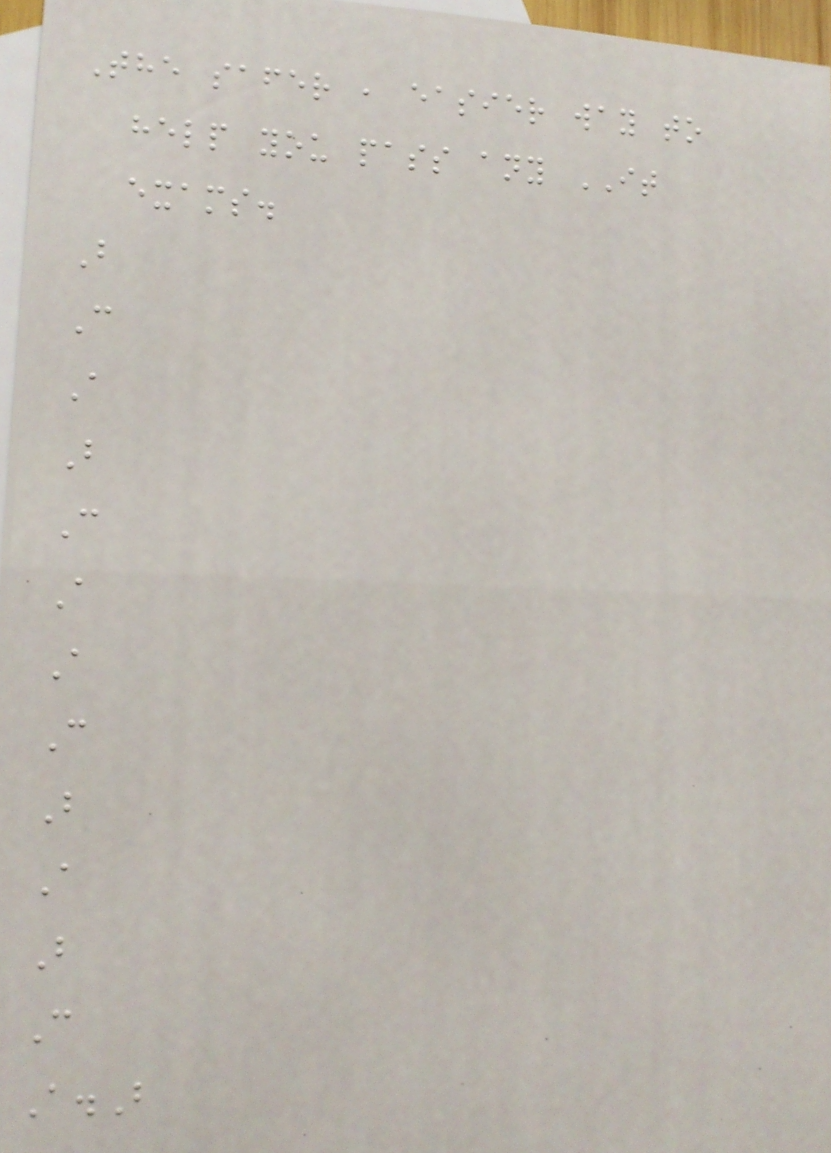The safer , easier way to
help you pass any IT
exams.
B
C
A
B
C
A
A
C
B
A
B
C
A.B
